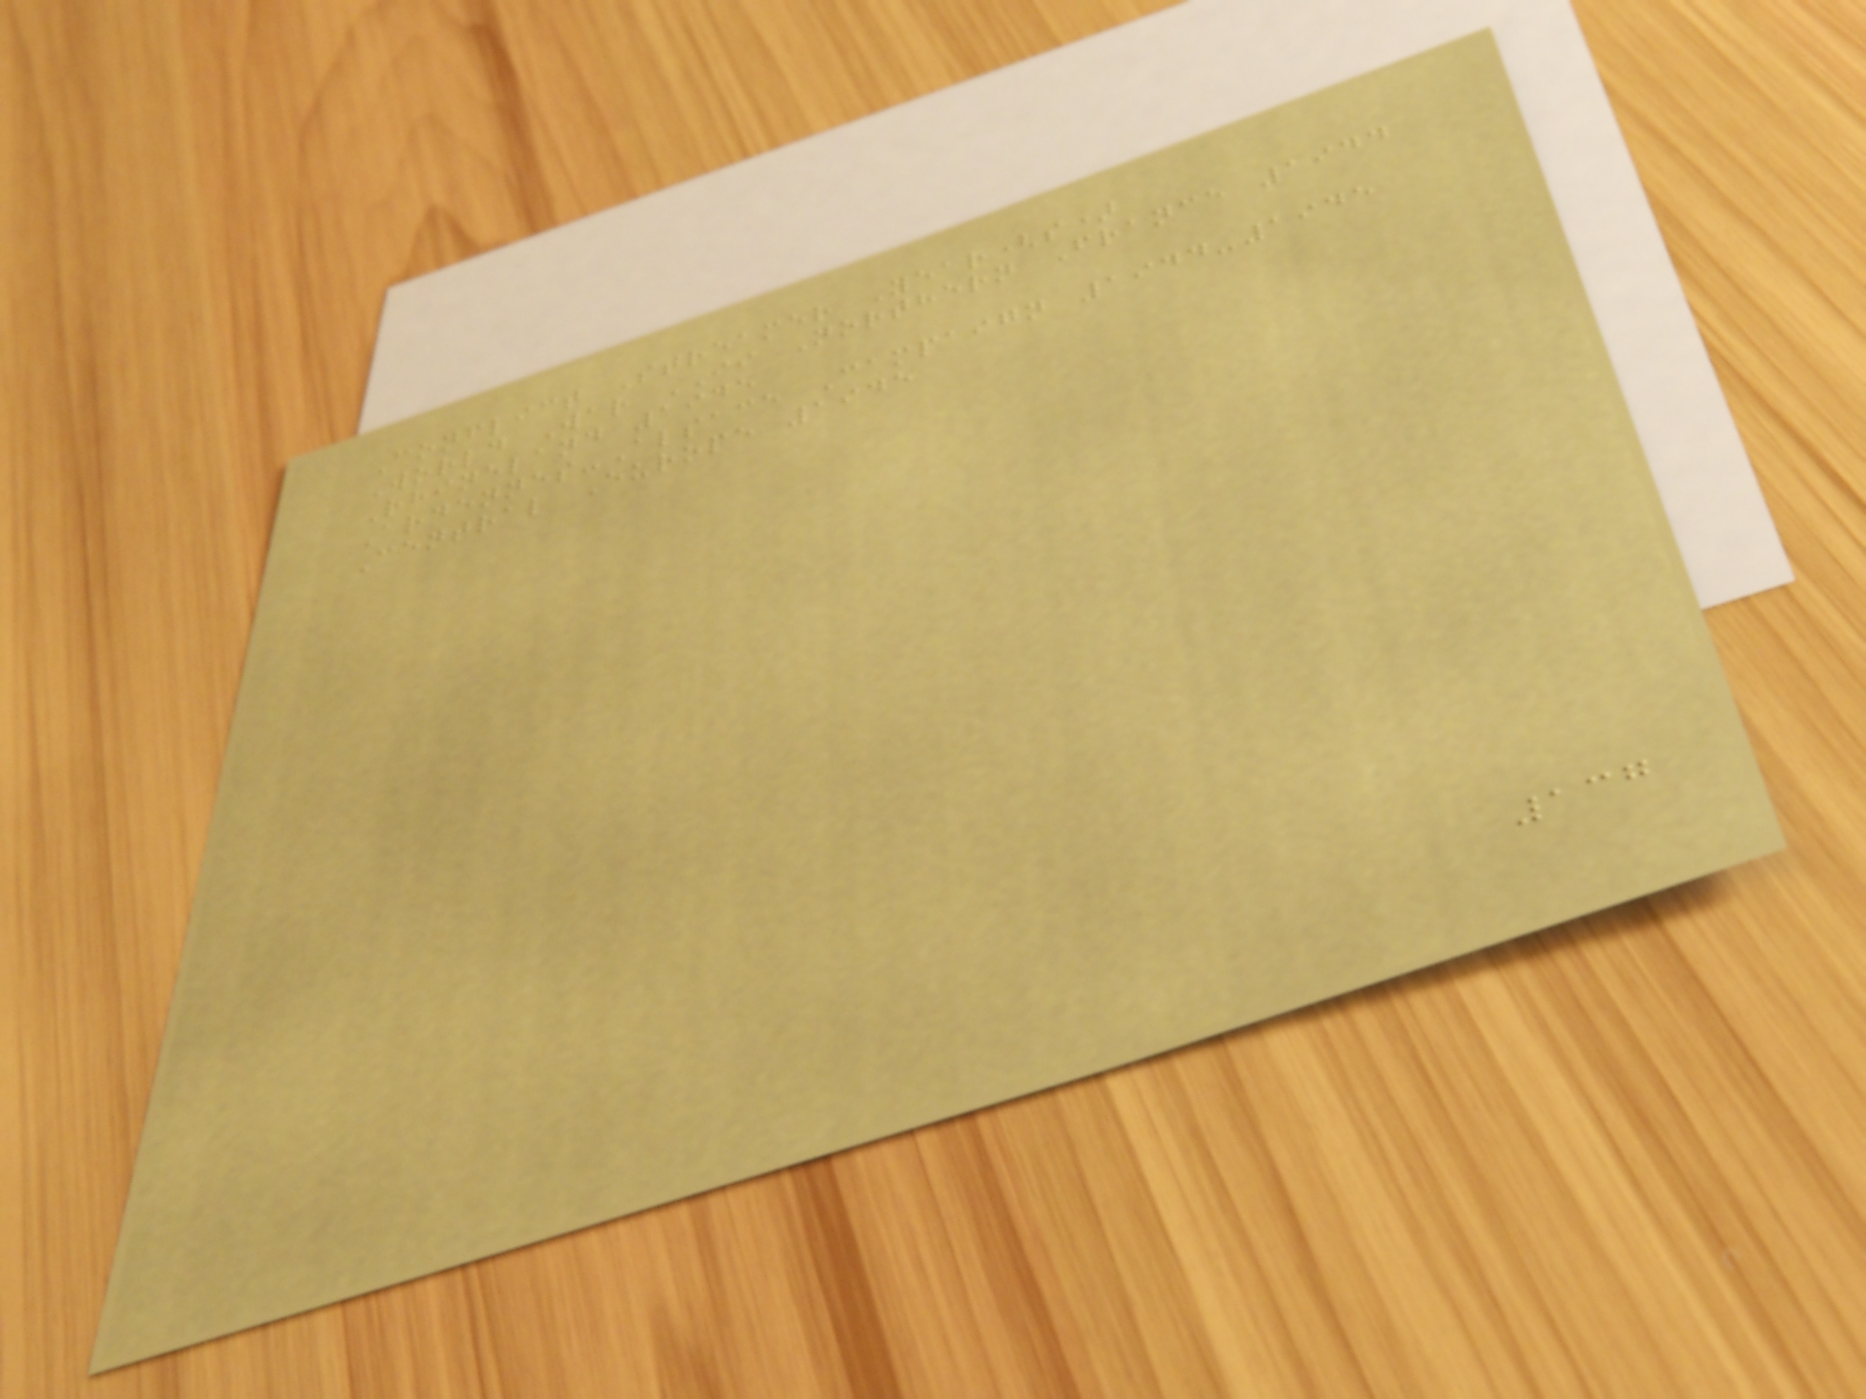Conflict Streamer Year(s)
World War II Northern France 1944
Rhineland 1945
Ardennes-Alsace Campaign 1944-1945
Central Europe 1945
137
